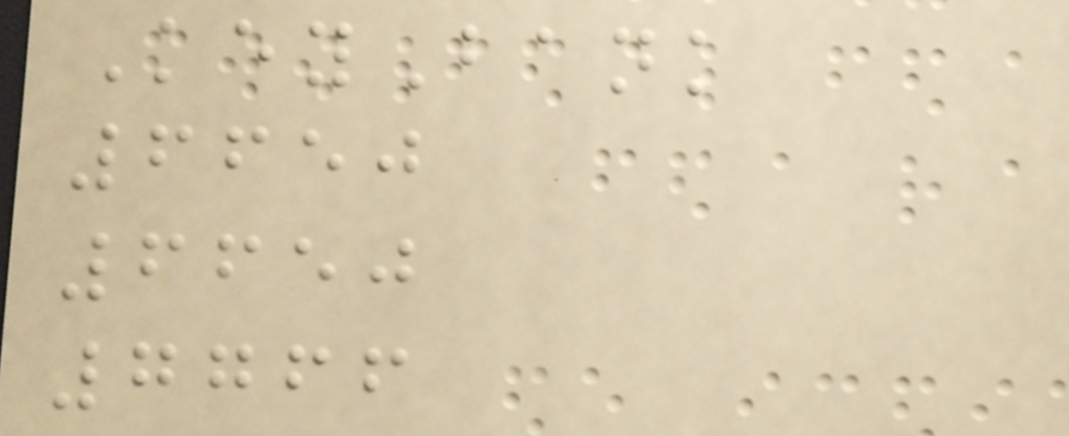KeyBank
6650
6650
7766
